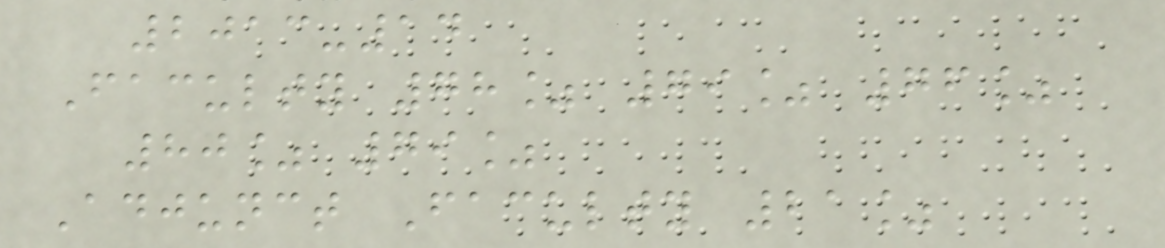2013-14
Faculty 78% 79% 76%
80% 79%
Adjunct Faculty 21%
